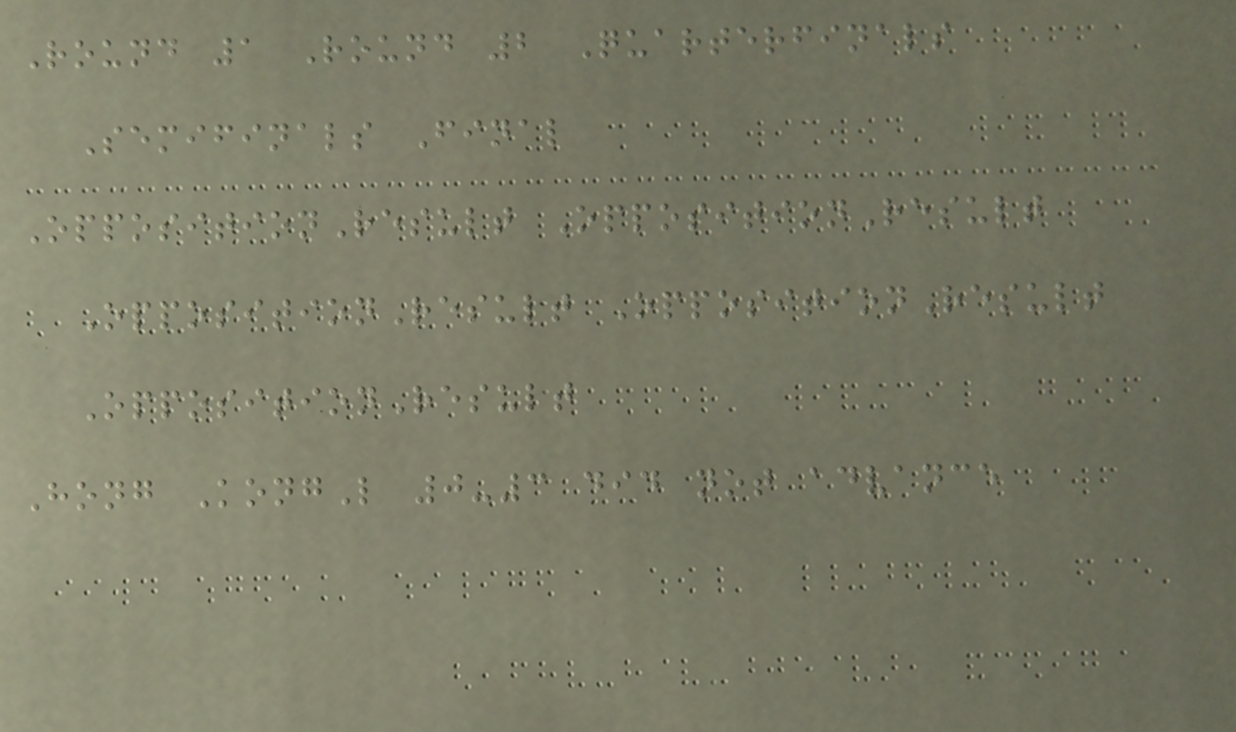Round 1 Round 2 Quarterfinals
Semifinals Final
OppositionResult OppositionResult
OppositionResult OppositionResult
OppositionResult
Hong KongL 0-3 did not advance
